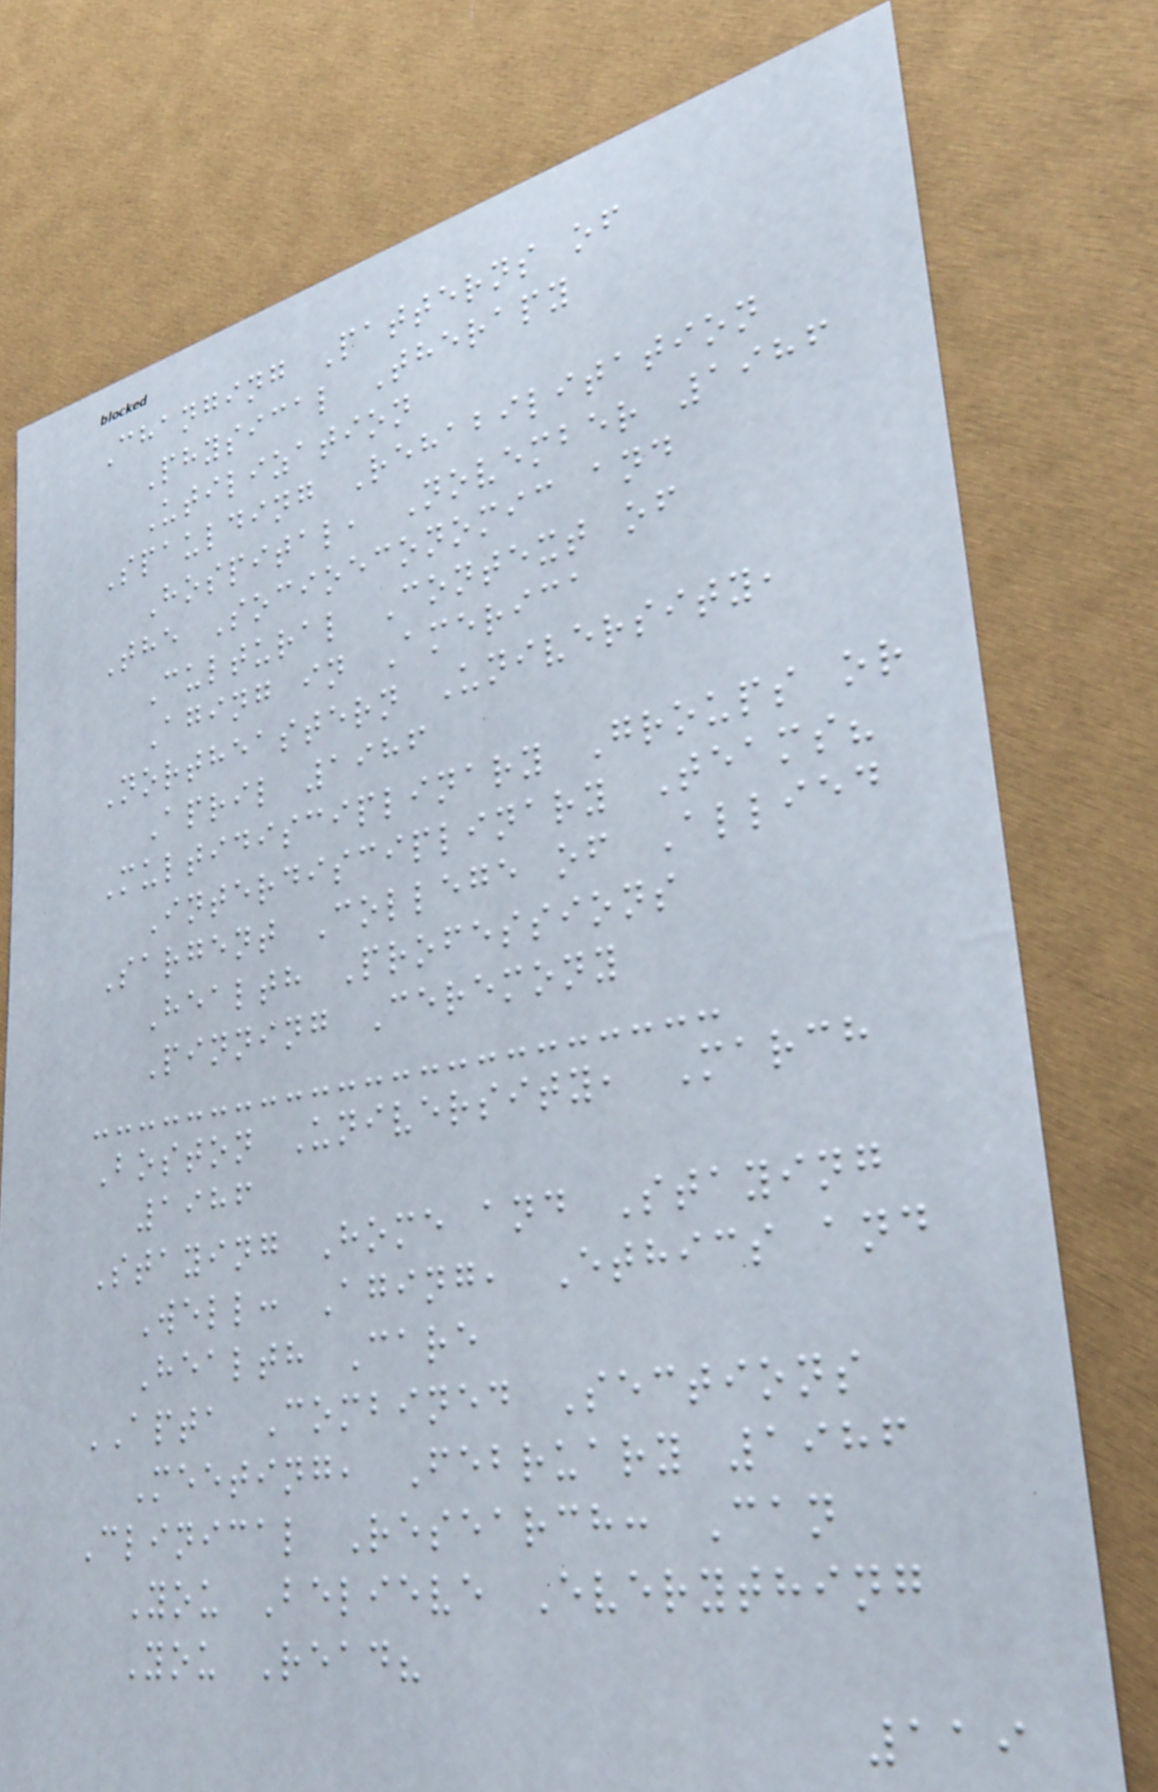Changing Patterns of
Physical Therapy
Utilization
Spaulding Rehabilitation
Hospital, November 1986
The Socioeconomic and
Cultural Context of
Aging in America
Northeastern University,
April 1986
Multidisciplinary Groups or
Interdisciplinary Teams?
Sargent College of Allied
Health Professions
Pinning Ceremony
Boston University, March
1986
Staying Home and Staying
Well: Aging, Ethics and
Health Care
APTA Combined Sections
Meeting, February 1986
Clinical Research: Can
You Believe Everything
You Read?
119
